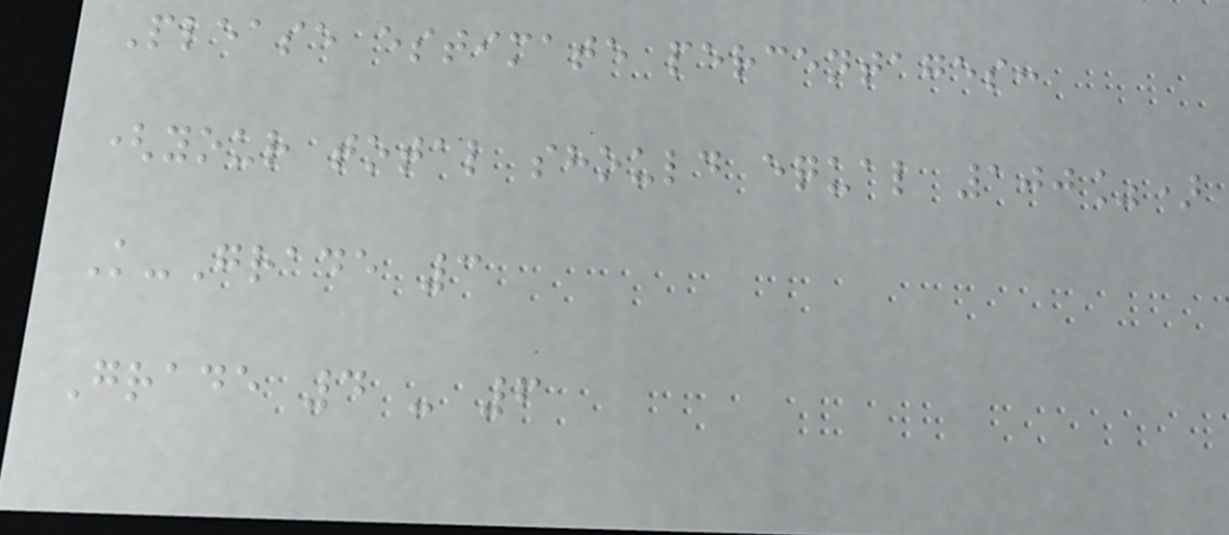Please estimate percentages:
(your total should equal 100%)
K-Grade 3
Grade 4 - 6
